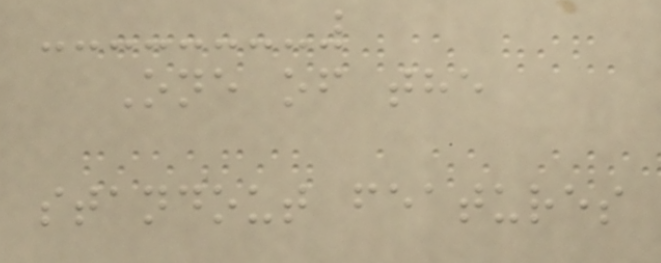One of the
standout features
